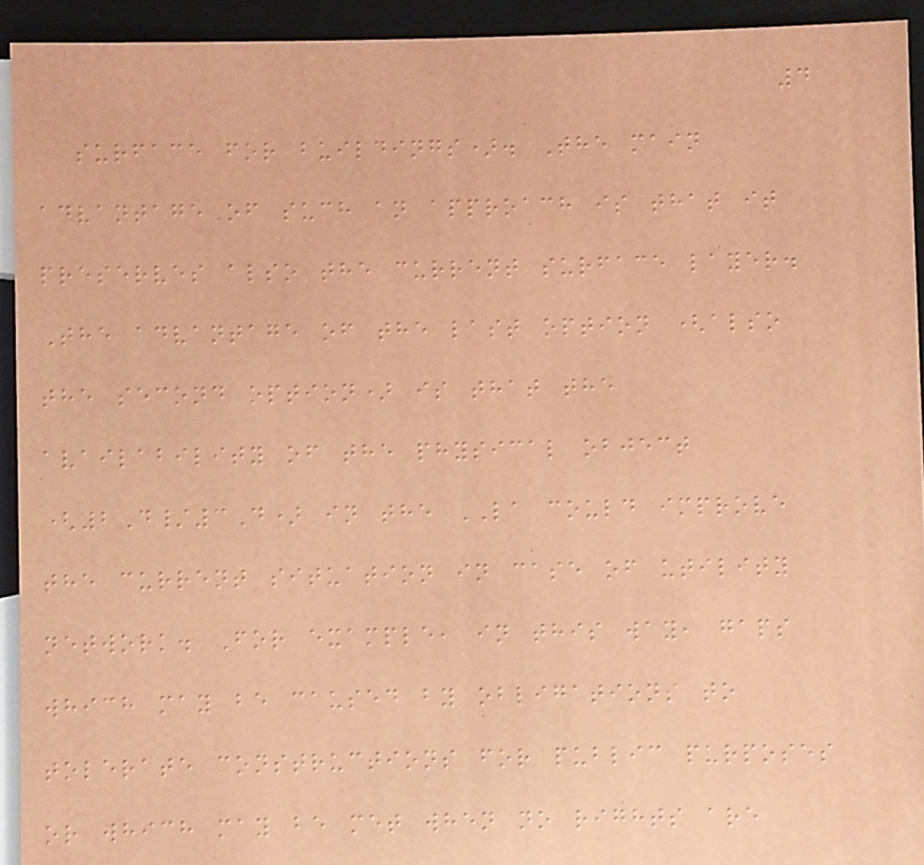4
surface for buildings). The main
advantage of such an approach is that it
preserves also the current surface layer.
The advantage of the last option (also
the second option) is that the
availability of the physical object
(2D/3D) in the LA could improve
the current situation in case of utility
network. For example, in this way, gaps
which may be caused by obligations to
tolerate constructions for public purposes
or which may be met when no rights are
